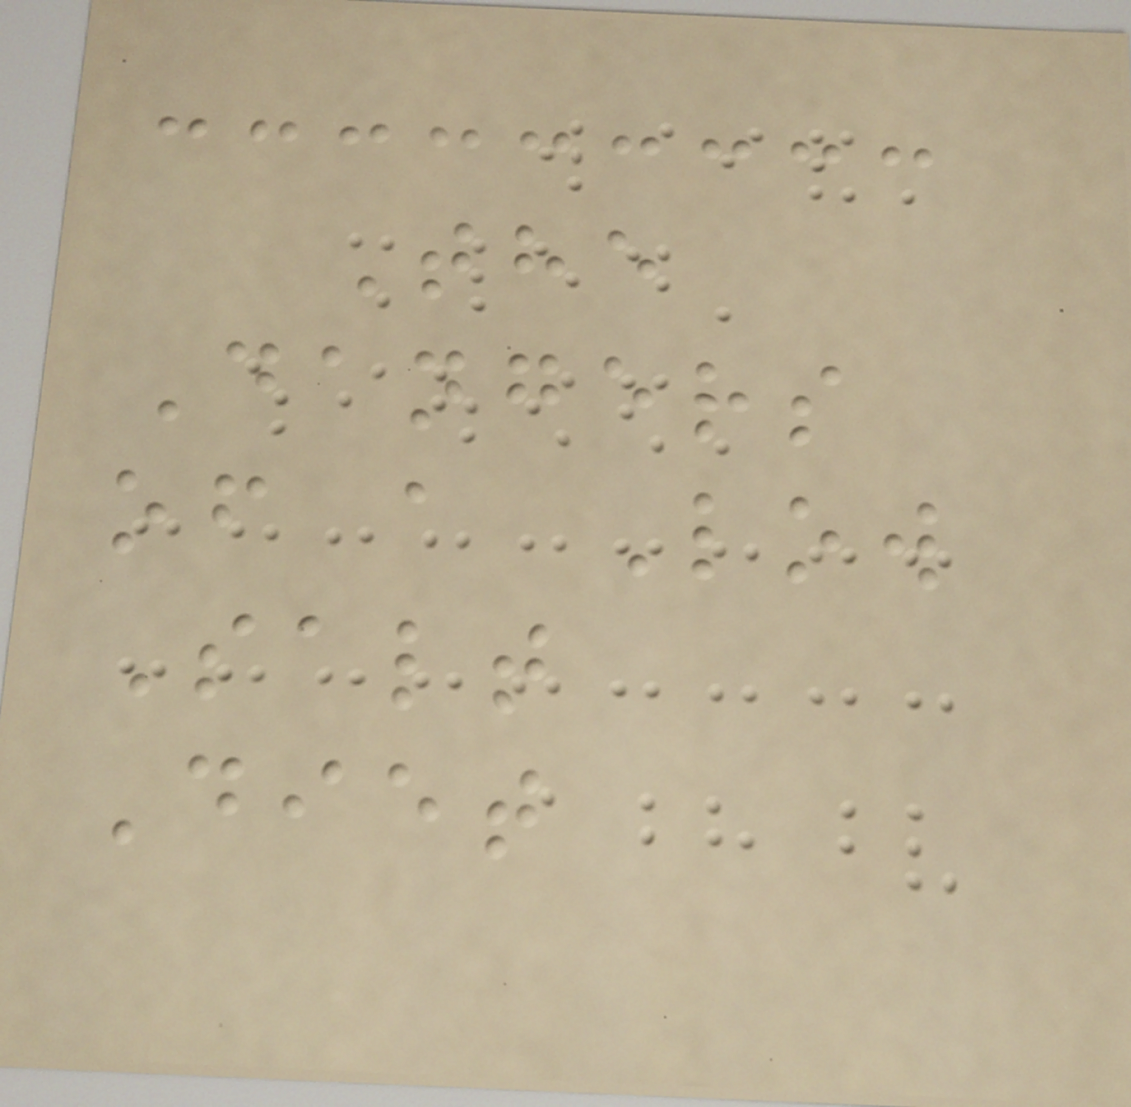The
Dangers
of a Low
Salt
Diet
